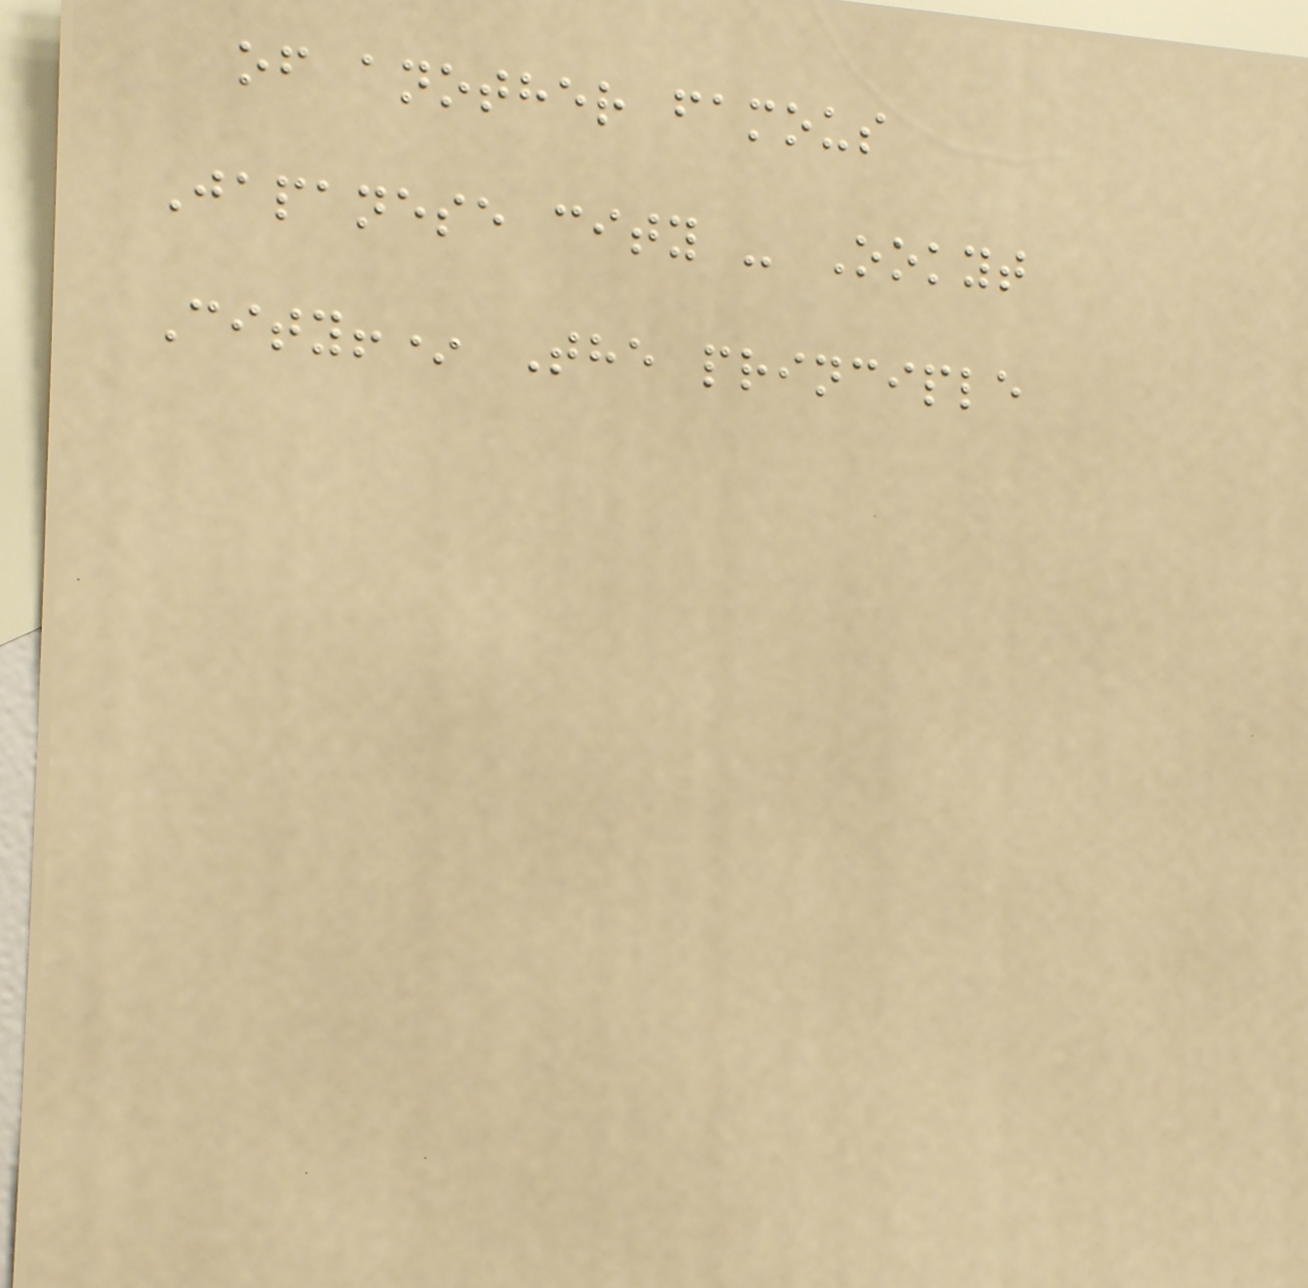of another famous
Japanese city - Ookyt
City!* The principle
